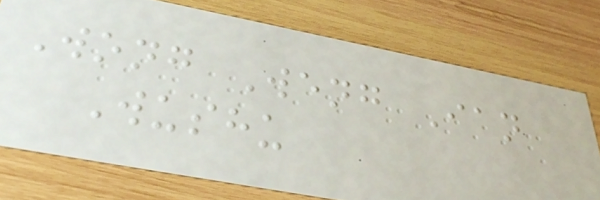Wong Weng Ian
Wushu
